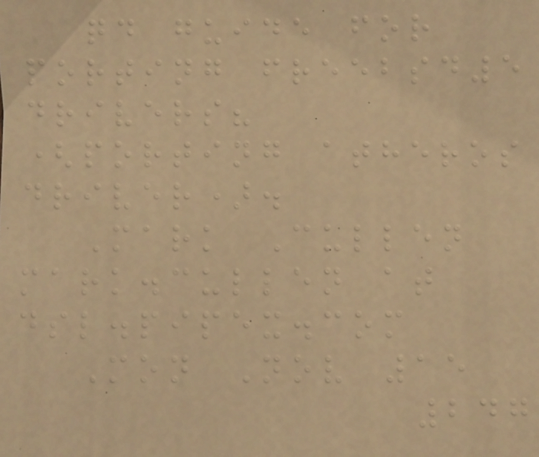qd guide for
porting freebsd5
drivers?
(porting atheros
driver).
Mark Cullen
mark.cullen at
dsl.pipex.com
Mon Nov 15
247
